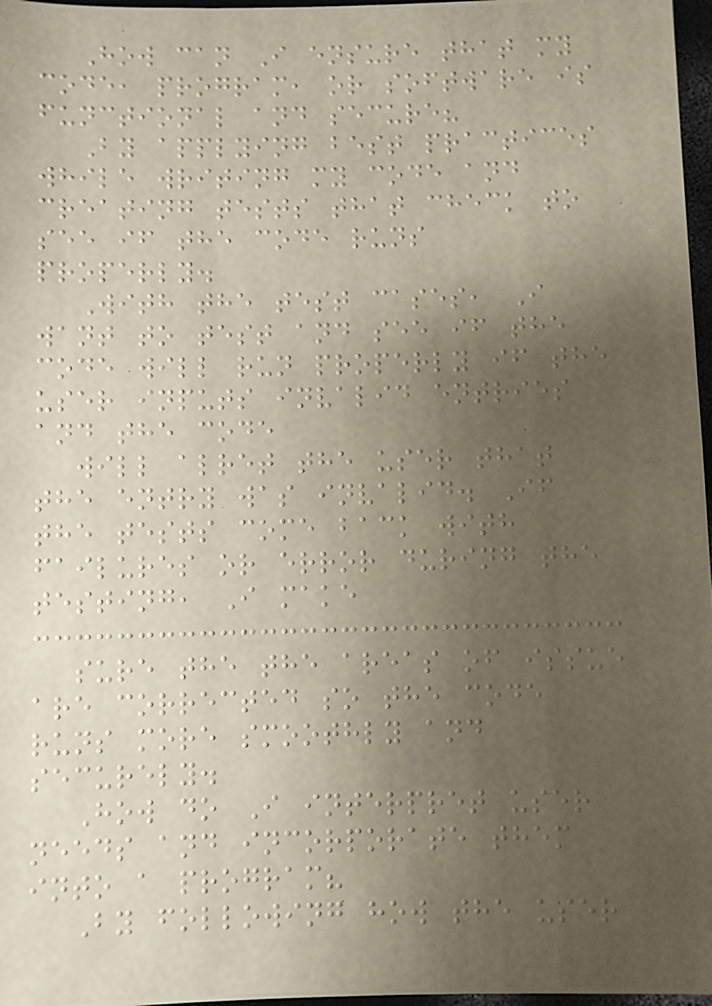How can I ensure that my
code, program, or software is
functional and secure?
By applying best practices
while writing my code and
creating tests that check to
see if the code runs
properly.
With the test cases, I
want to test and see if the
code will run properly if the
user inputs invalid entries
and the code
will alret the user that
the entry was invalid. If
the tests come back with
failures or error during the
testing, I make
sure the the areas of issue
are corrected so the code
runs more smoothly and
securely.
How do I interpret user
needs and incorporate them
into a program?
By following how the user
